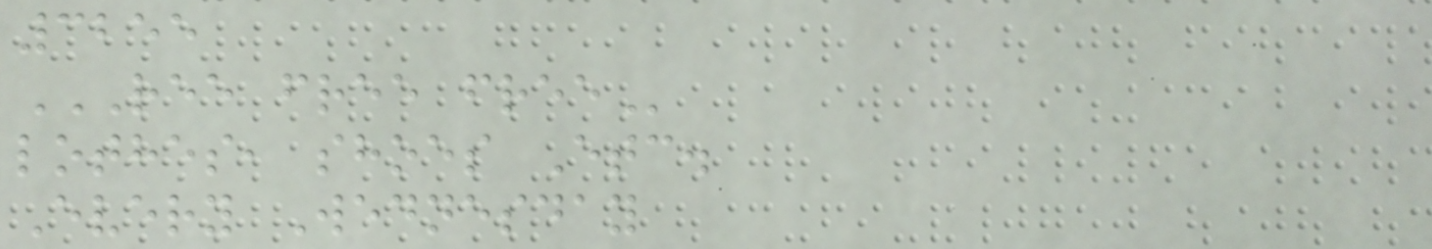3255
REE FREE FREE
lothes, shoes Etc.
Every Wednesday
